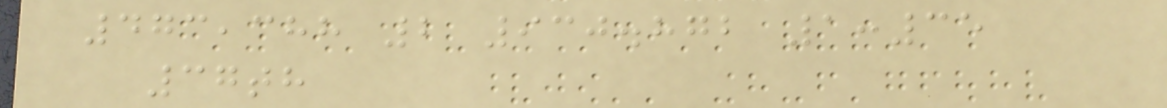473,388 2 930.872 1:35
37th
